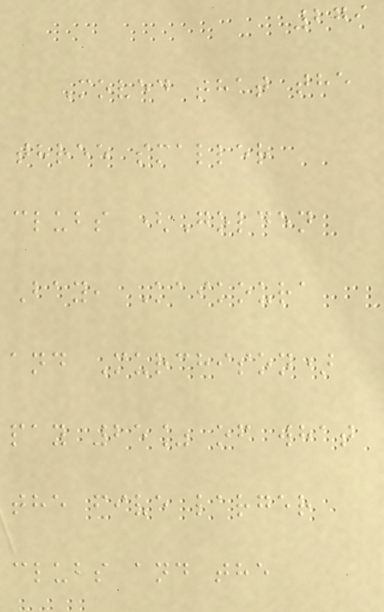279
Moved that the
three smaller
clubs (Golden
Bay, Kaikoura
and Murchison)
pay 25% of what
the five larger
clubs and the
